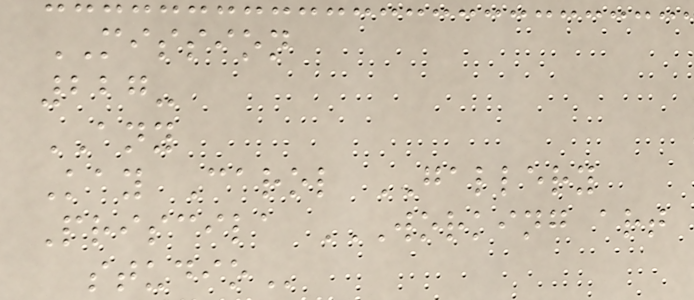MISSION
227-
ANY
Kay Carol GALLERY
Priscila WORKING ART
STUDIO
